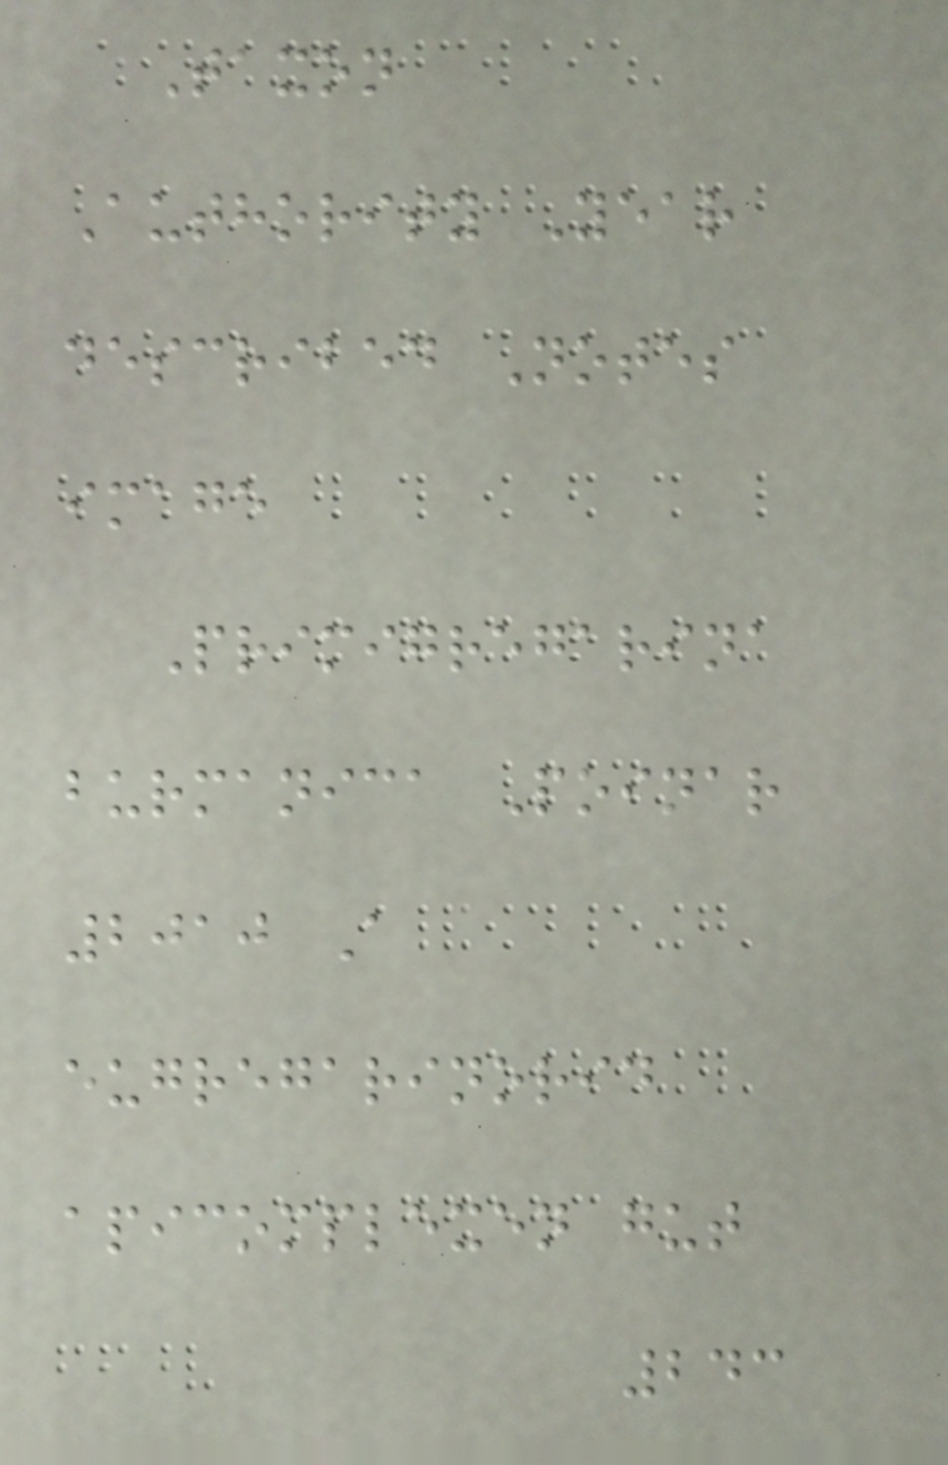Taxon
Authority Year
described Notes
image
Primigregarina
burmanica Poinar
2010 A
eugregarinorid
apicomplexen gut
243
